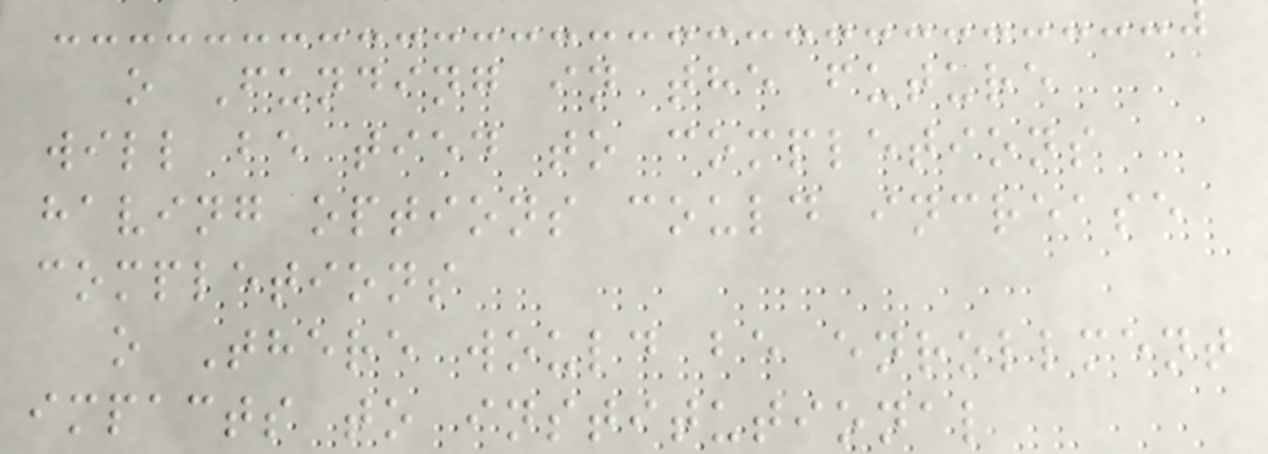o Funding in the future
will be tied to completions
having options could increase
completions
o There would be enrollment
impacts to institutional
